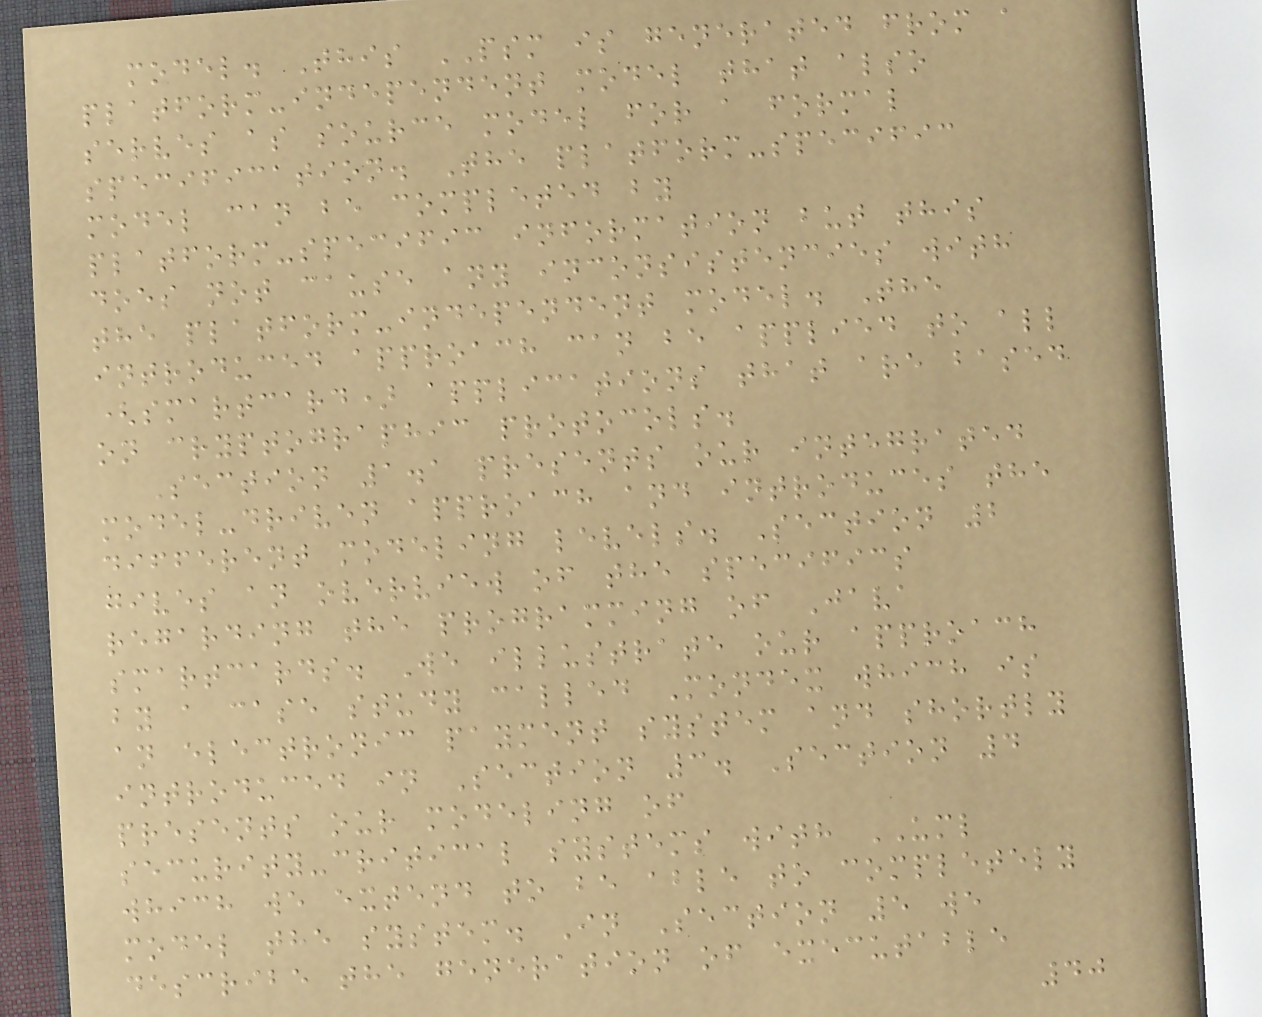model. This PSM is generated from a
platform-independent model that also
serves as source model for a formal
specification. The platform-specific
model can be completed by
platform-specific information but this
does not cause any inconsistencies with
the platform-independent model. The
introduced approach can be applied to all
(smartcard) applications that are based
on cryptographic protocols.
Section 1.1 presents our integrated
model-driven approach and introduces the
different modeling levels. Section 2
gives an overview of the specifics
regarding the programming of Java
smartcards. We illustrate our approach
by a case study called Mondex which is
an electronic payment system and shortly
introduced in Section 3. Section 4
presents our modeling of
security-critical systems with UML
which we extend to be able to completely
model the system. In Section 5 we
describe the generation of executable
40
